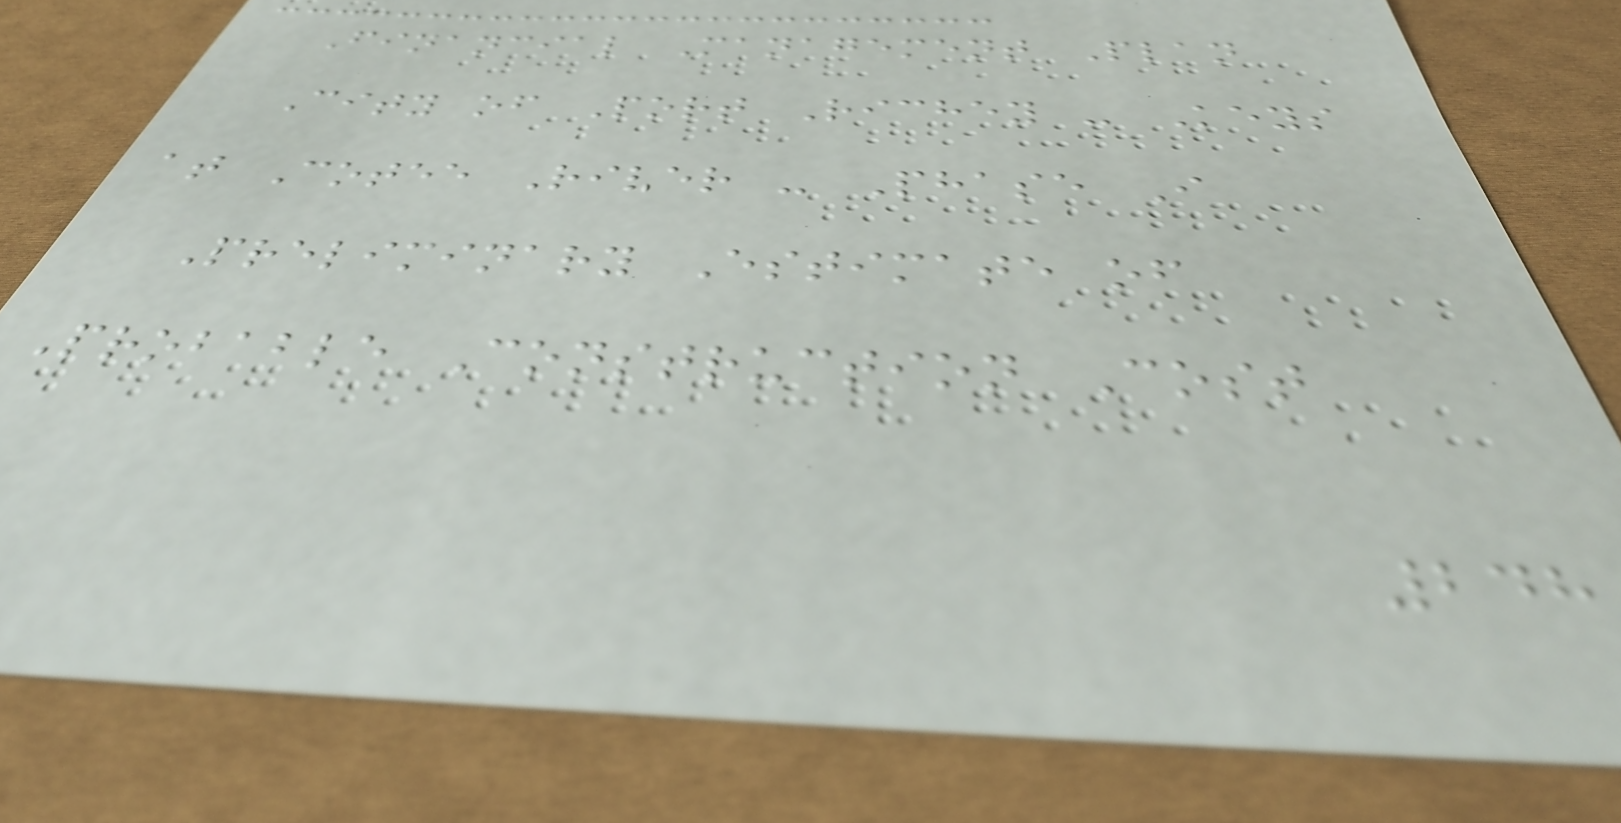Financial Management Plan
City of Port Richey - Keys
at Cotee River - Phase I
Preliminary Estimate of
Probable Construction Cost
248
